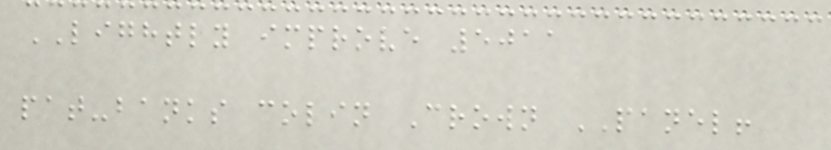LIGHTLY improve 5011
pat-banks colin Crown PANEL!
